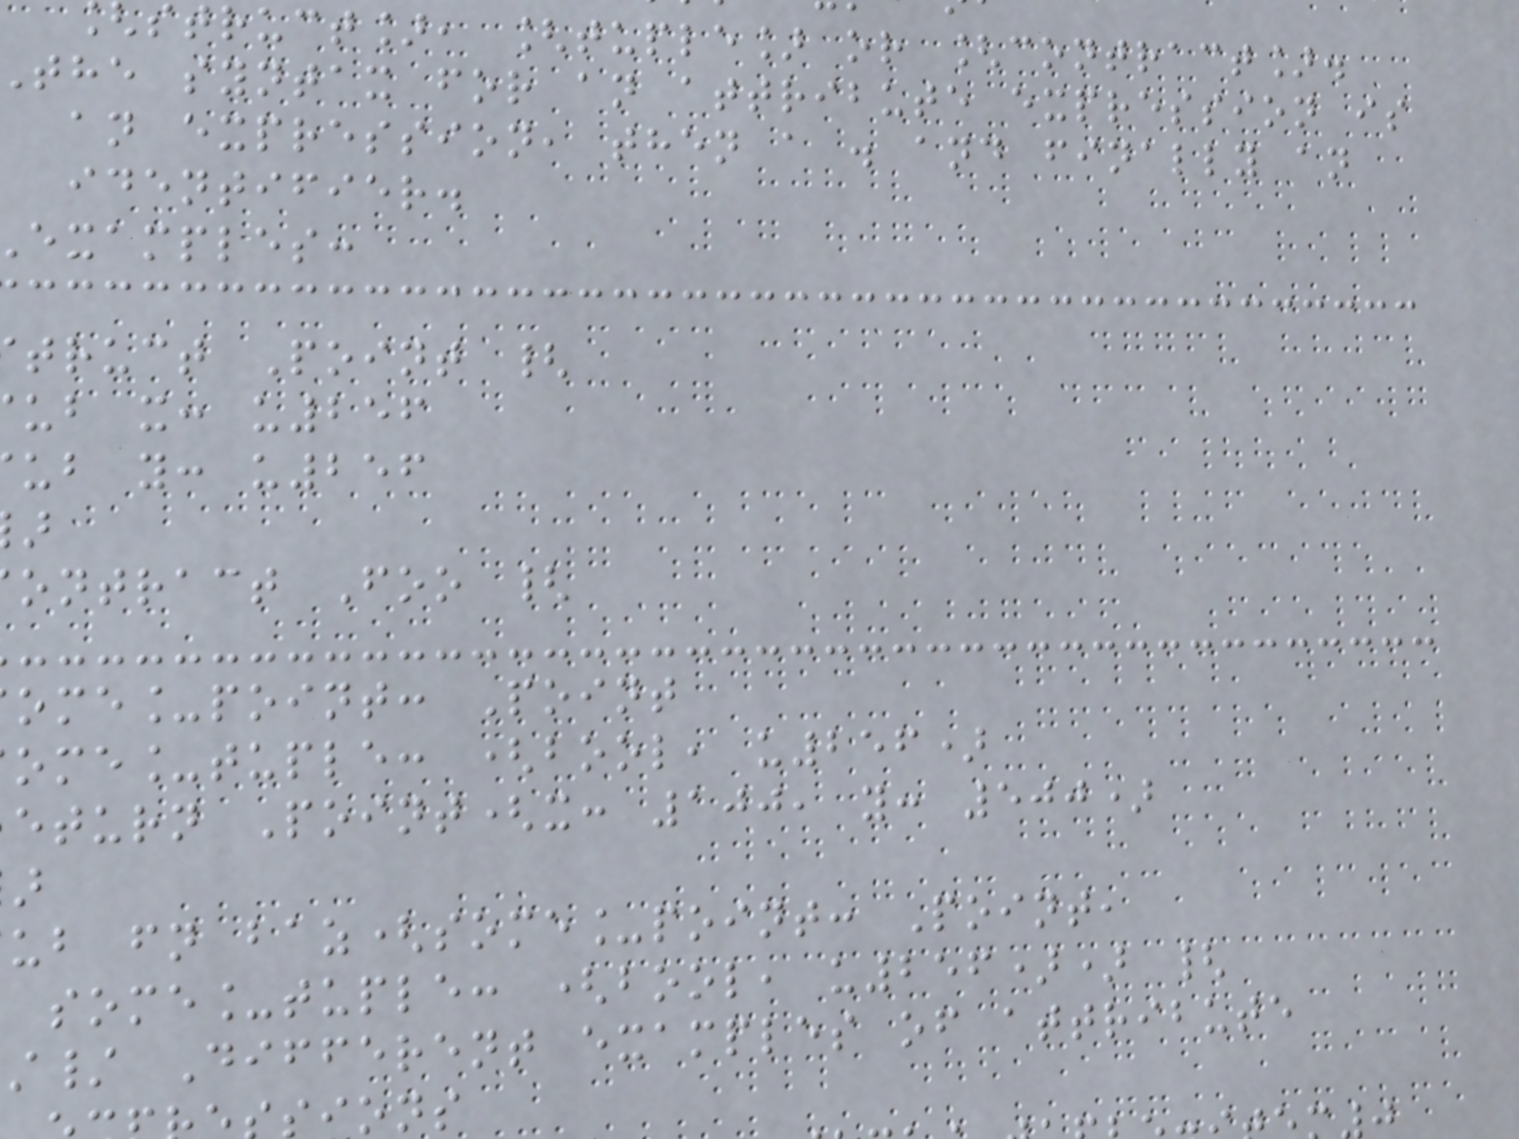struct], [tuple] or [contract].
the syntax for an attribute expression is
an expression, then a . and finally an
identifier.
examples:
truct Point {
ub x: u256
ub y: u256
ontract Foo {
ome_point: Point
ome_tuple: (bool, u256)
eturn Point(x: 100, y: 500)
ub fn baz(some_point: Point,
some_tuple: (bool, u256)) {
/ Different examples of attribute
ions
